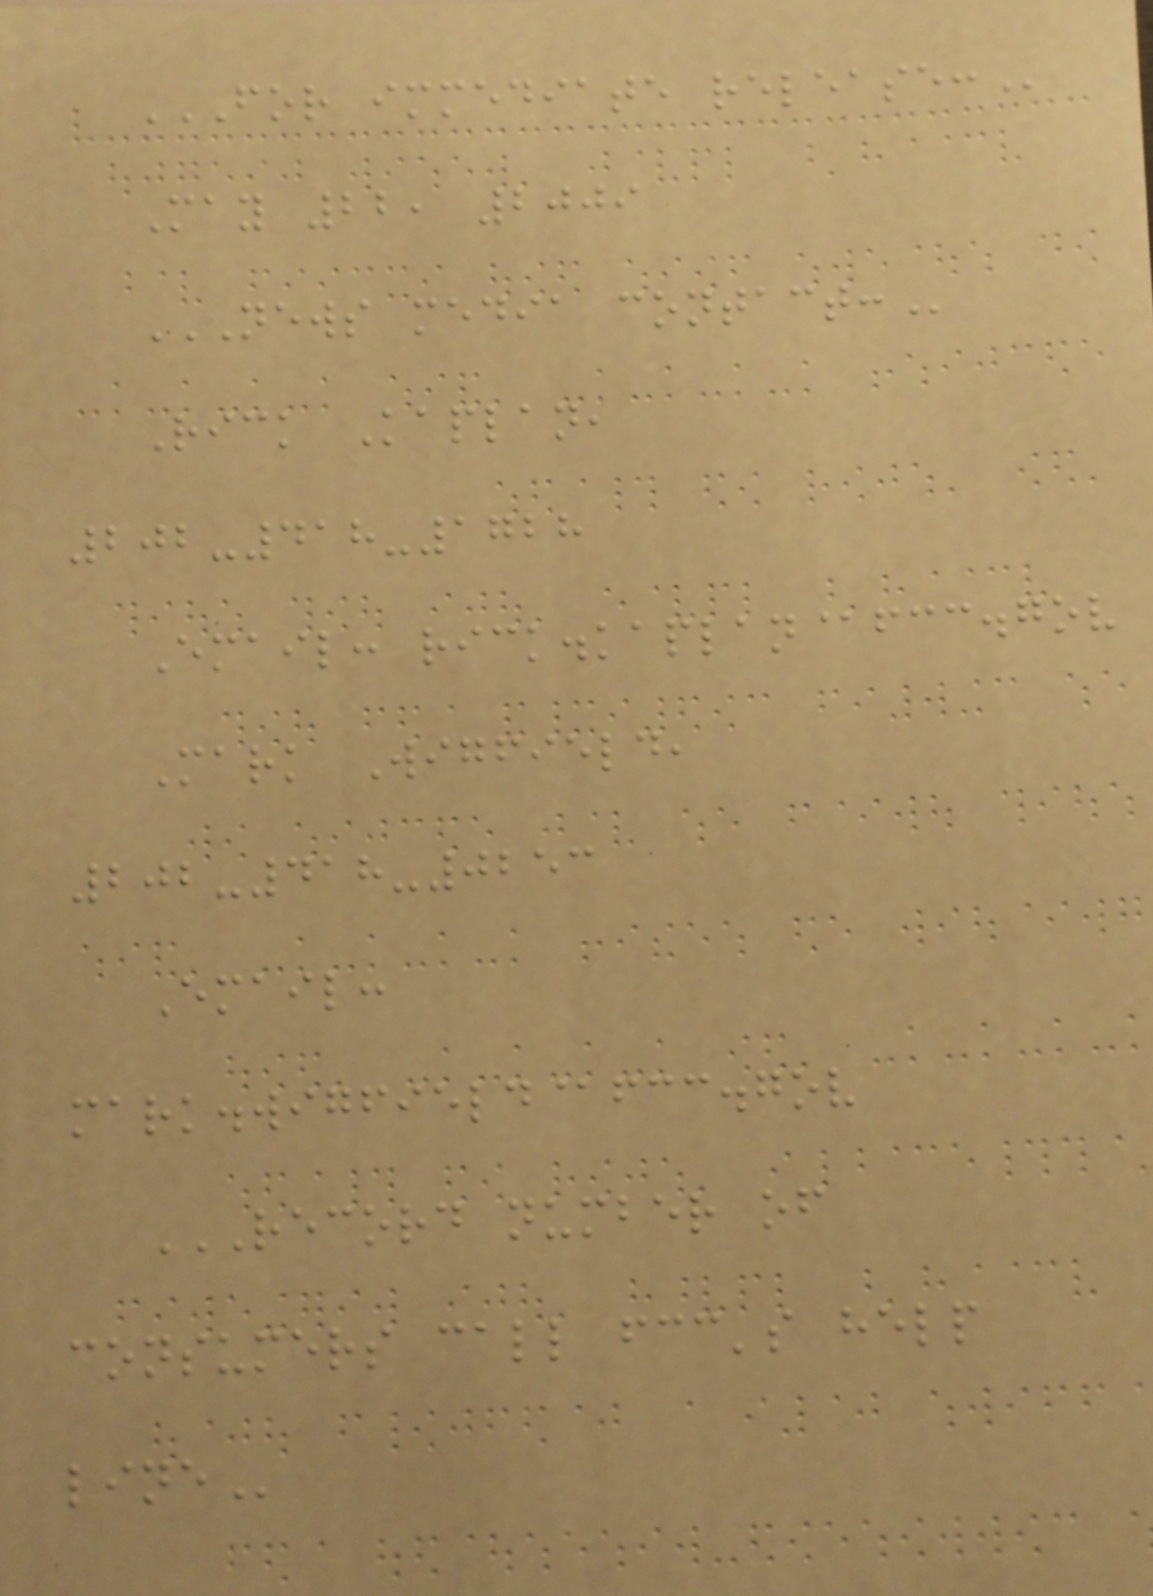FOR IMMEDIATE RELEASE:
May 22, 2009
NEWS MEDIA CONTACT:
Rick Kaplan,
202-418-1728
Email: rick.kaplan@fcc.gov
Mark Wigfield,
202-418-0253
Email:
mark.wigfield@fcc.gov
RECORD NUMBER OF
CONSUMERS CALL FCC'S HELP
LINE
